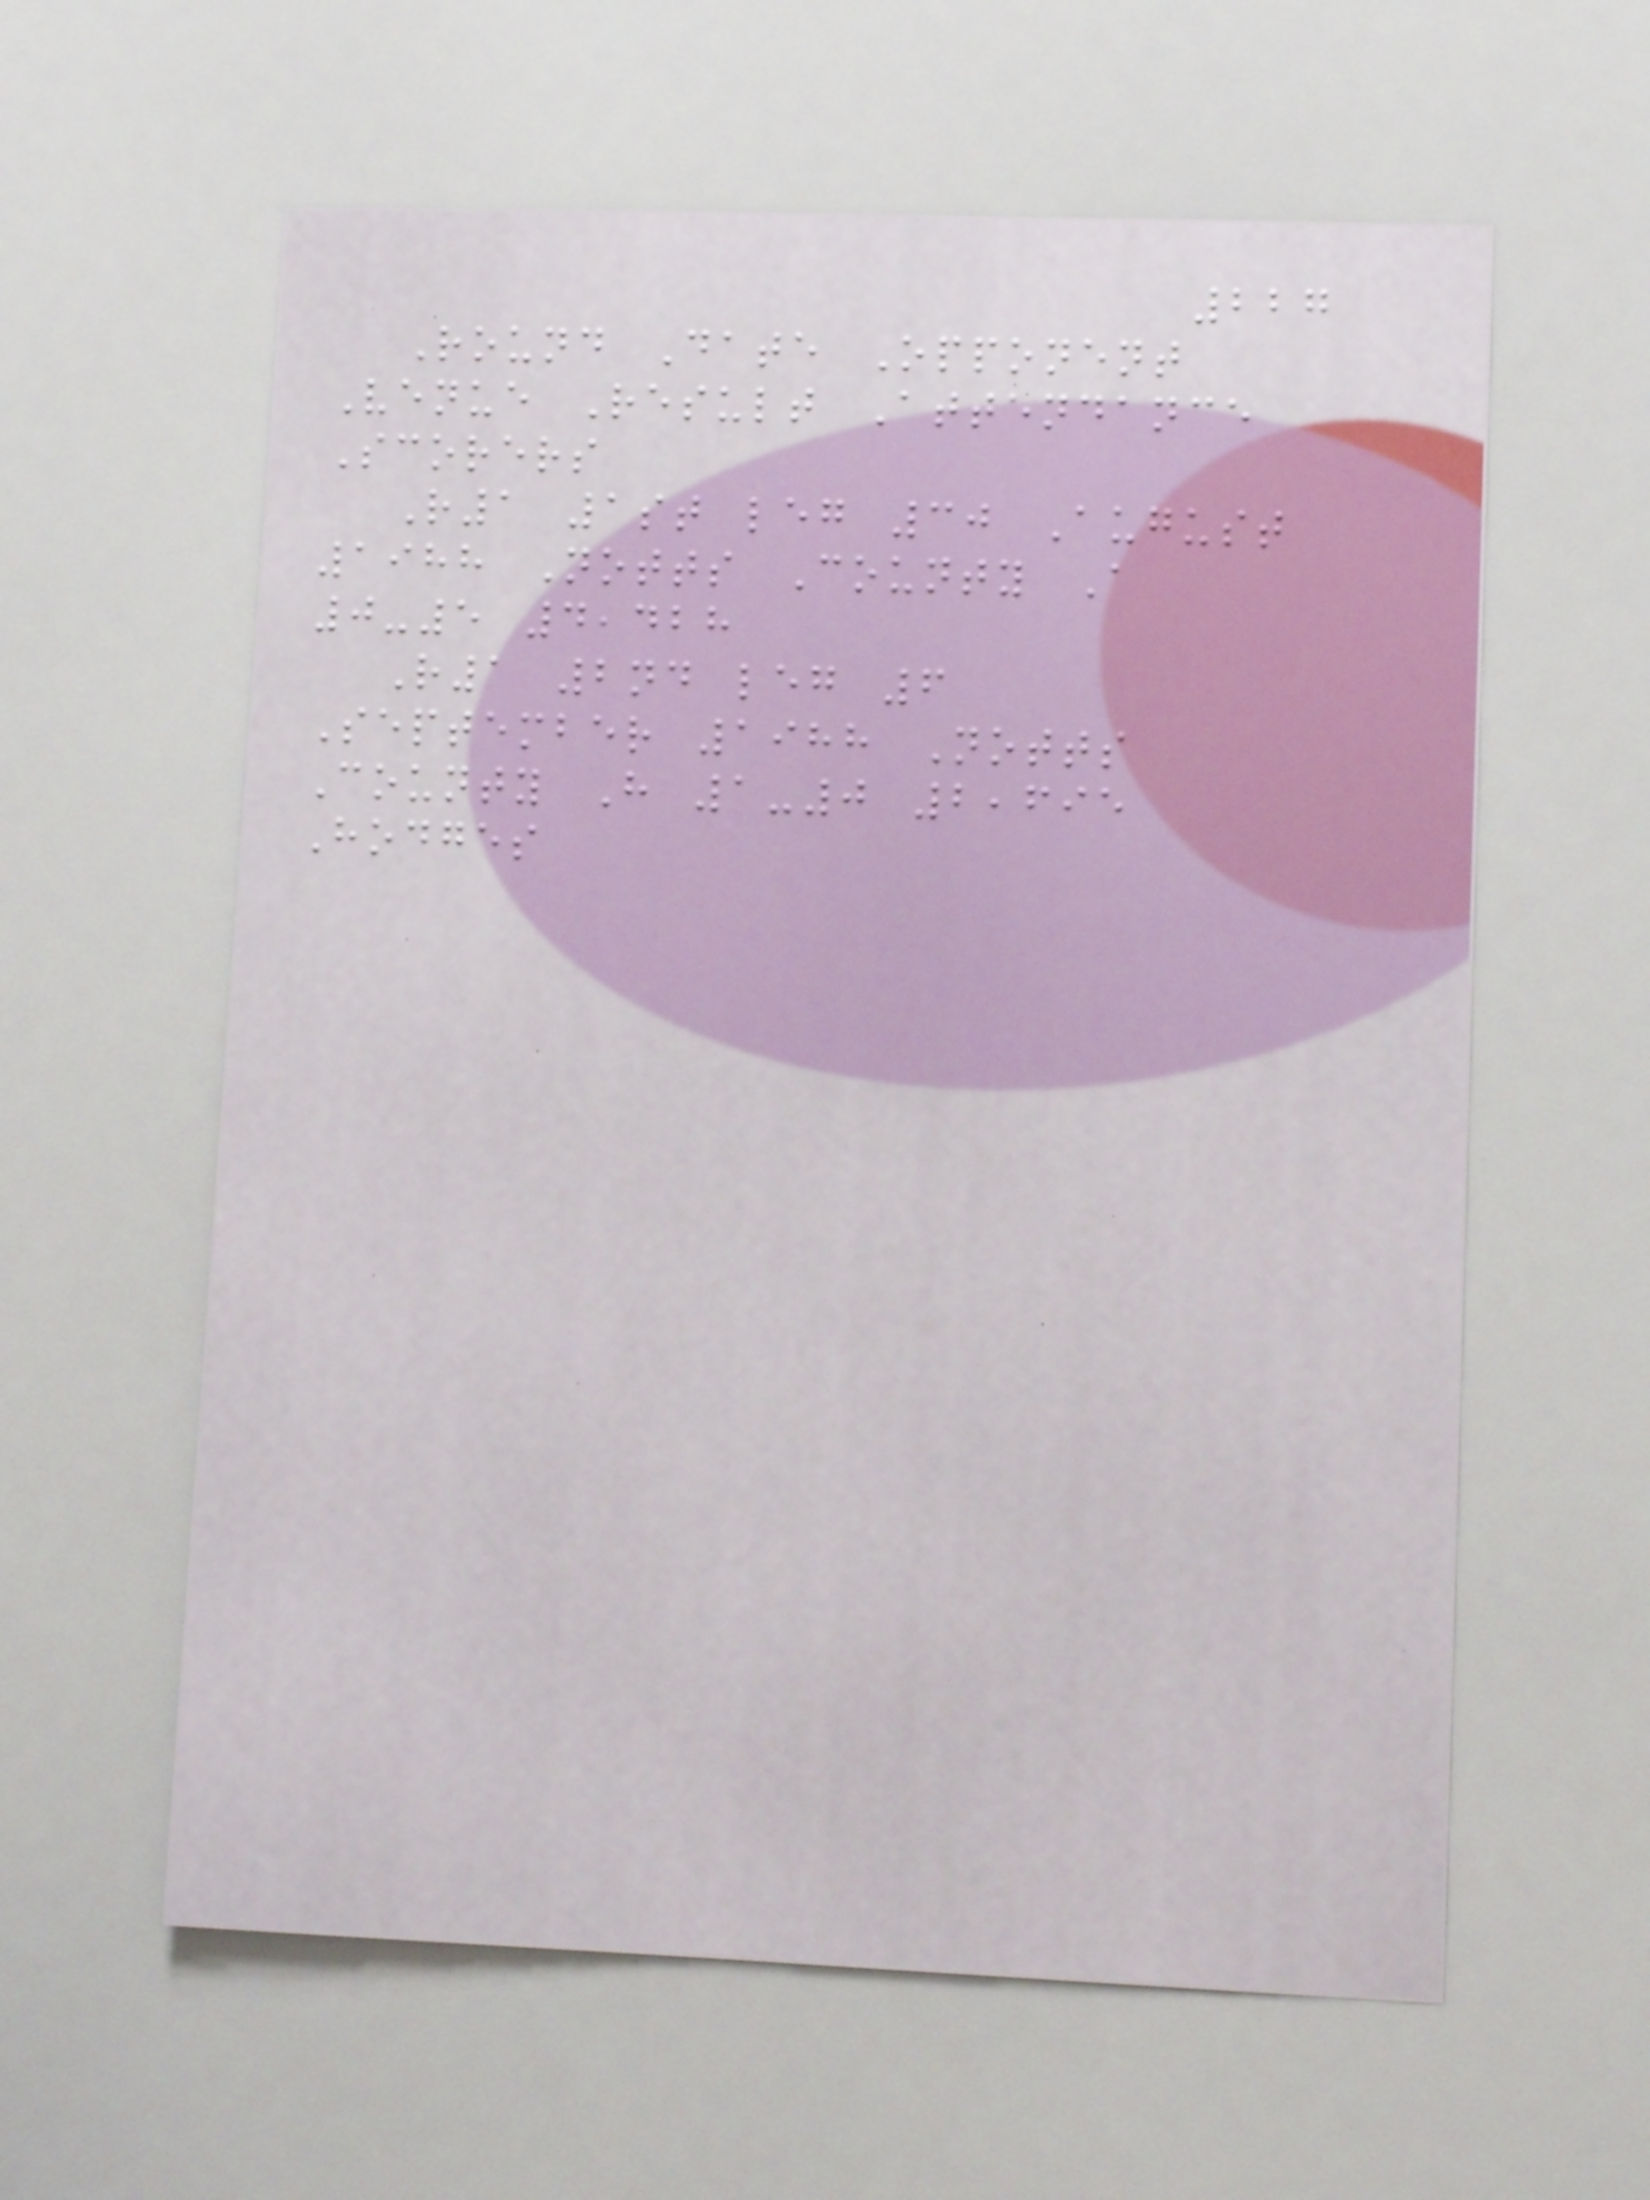227
Round Date Opponent
Venue Result Attendance
Scorers
R1 1st leg 30 August
1988 Notts County A
0-5 4,428
R1 2nd leg 6
September 1988 Notts
County H 1-0 2,695
Hodges
